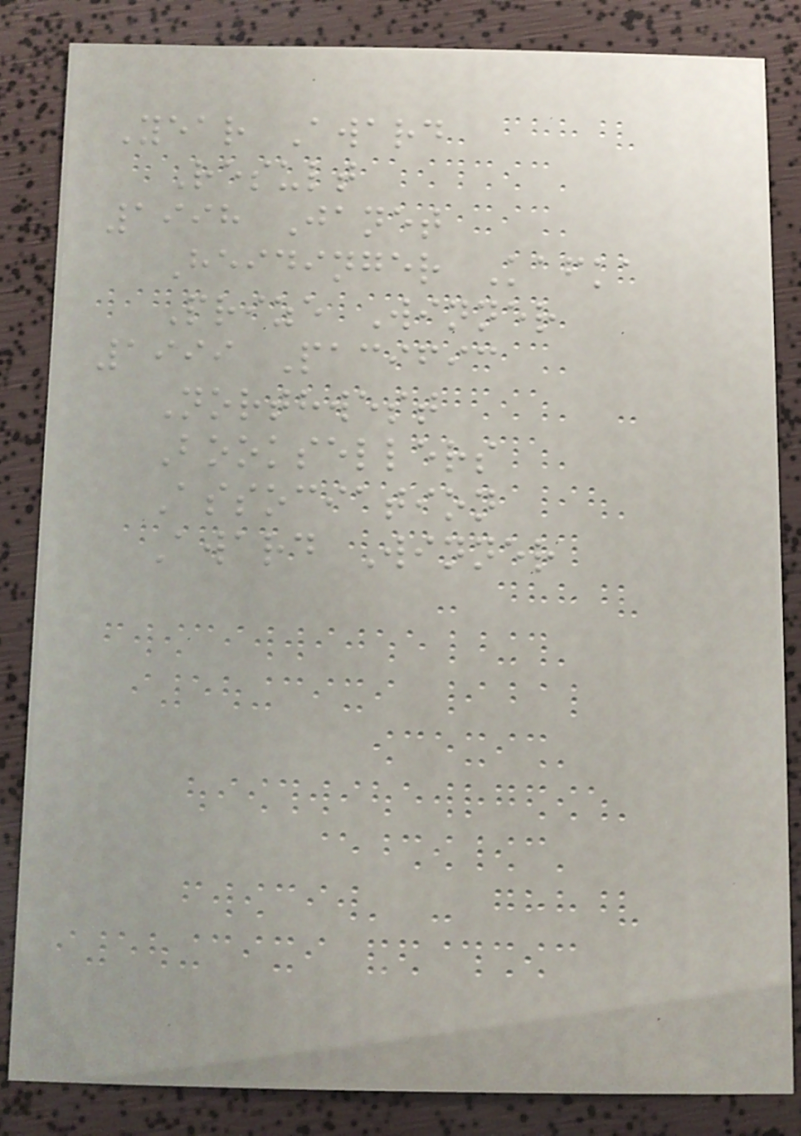Year Award
Result
1998 Janet
Heidinger Kafka
Prize Winner
1999 Pacific
Northwest
Booksellers
Association
Award Winner
